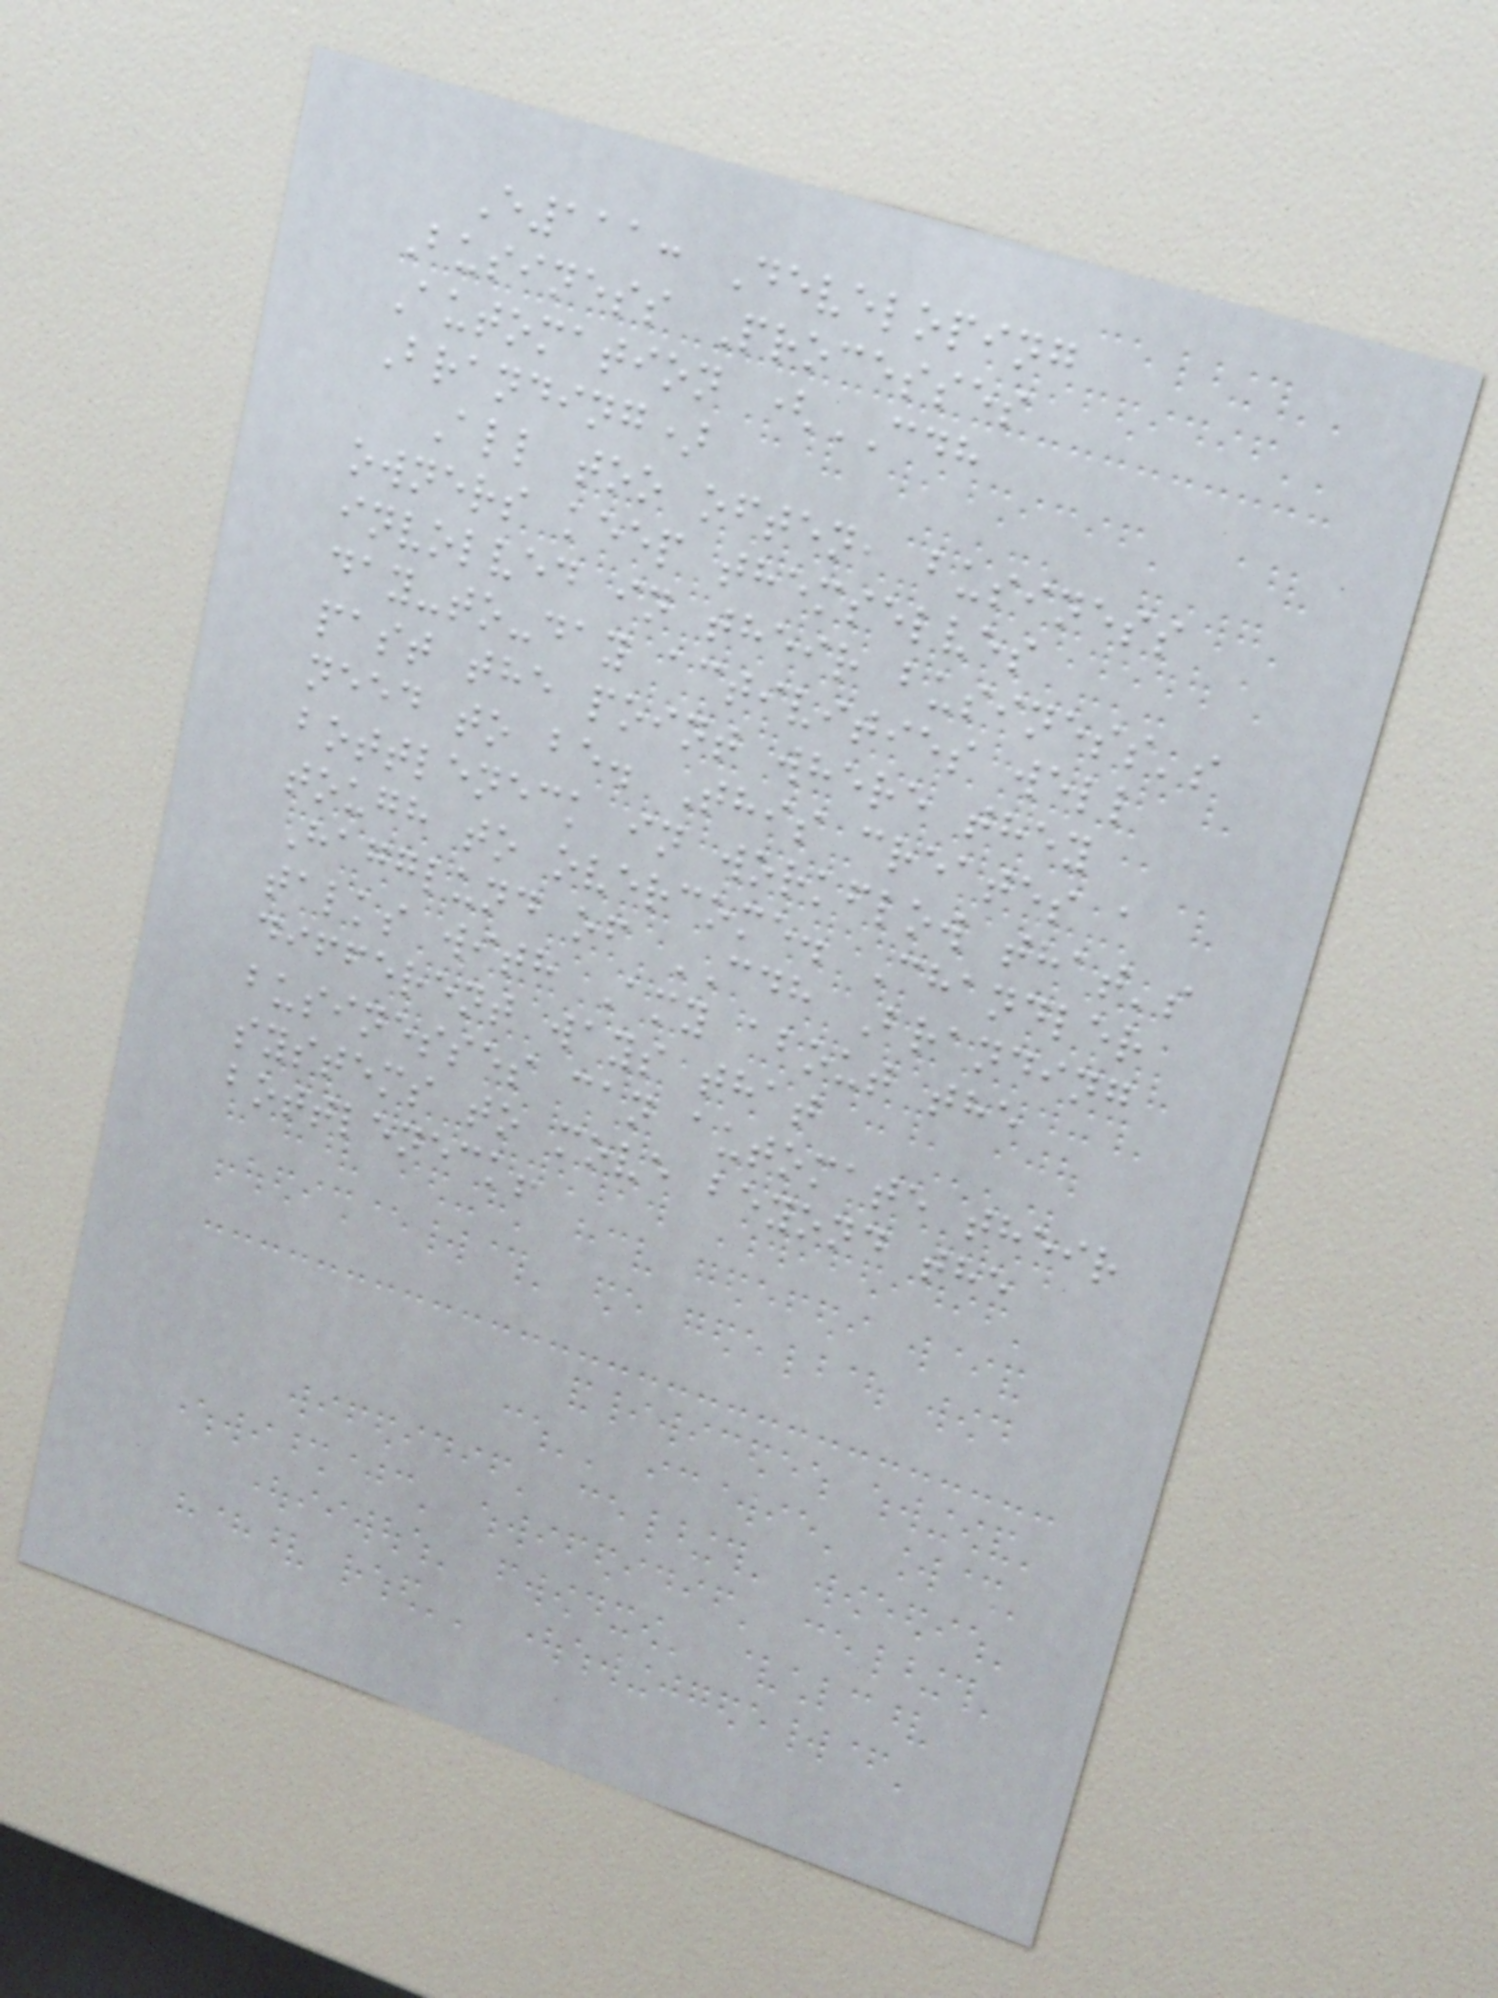E111: Developing
Business Processes
Automation (CDH
Branding)
All too often, business
owners keep themselves
involved in their business's
day-to-day activities well
past the point where they
need to be. This creates a
bottleneck in workflow that's
tough to overcome. Chandler
Hagglund of CDH Branding
talks with Amy about the
different ways that
businesses can automate their
systems to move beyond the
bottleneck!
